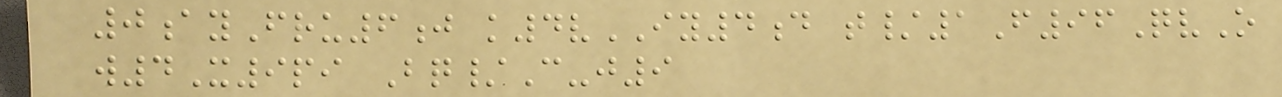0ayFru6j k4vIY4d t/1F96QvO
w4X9pi Bq/C-j9
